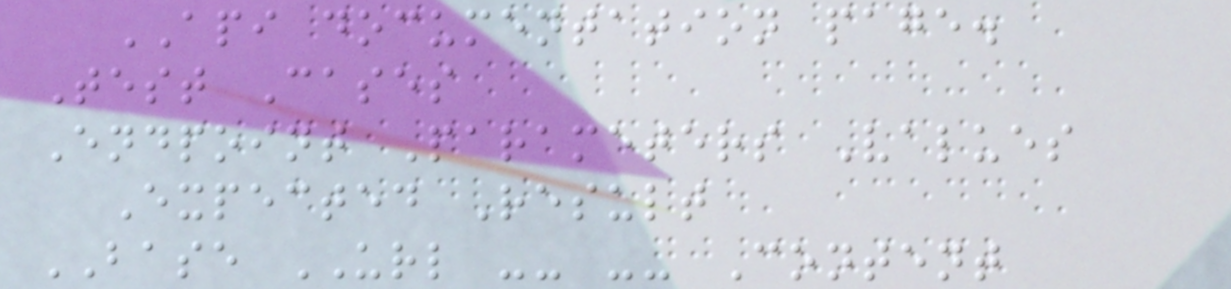API documentation page.
Test Cases
Endpoint Parameters Values
Expected Result
BASE URL -- -- Content
